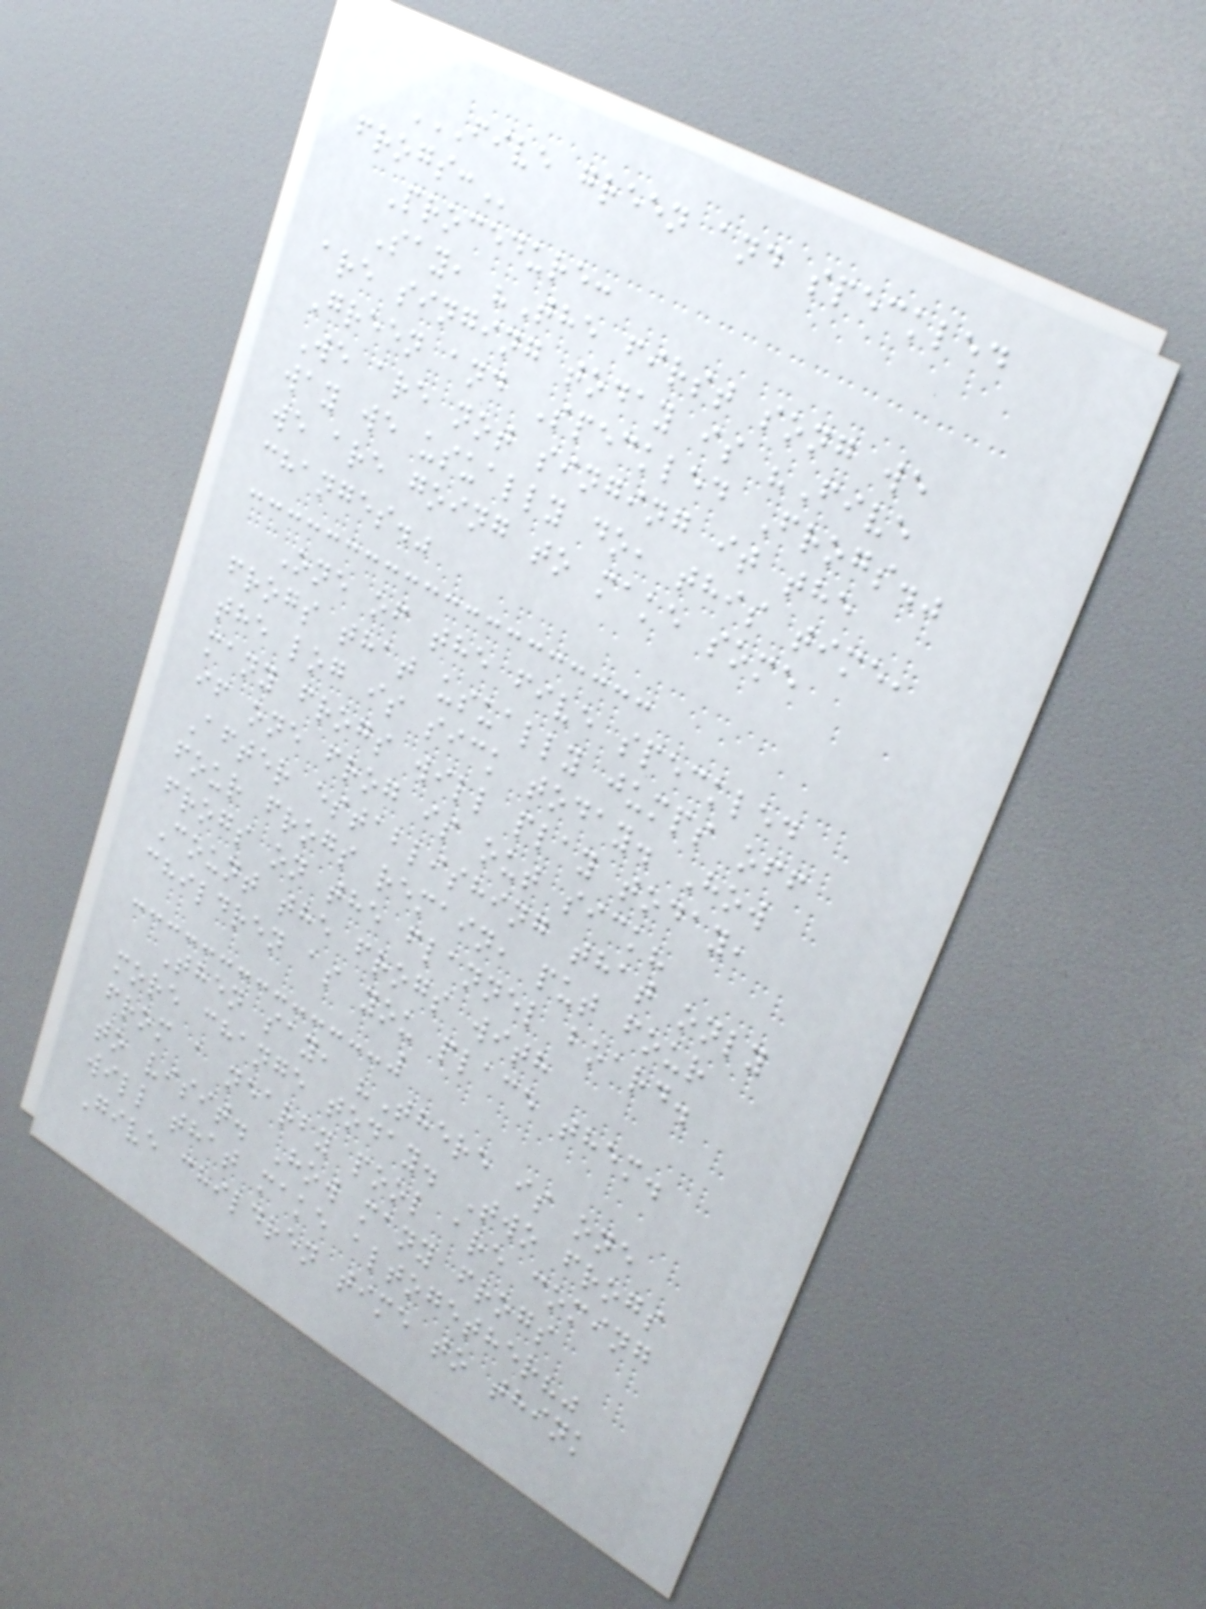FIVE GREEN AND SPECKLED
FROGS:
Procedure:
Say, "The first song we
are singing today is "Five
Green and Speckled Frogs."
We are not singing it the
way we usually do, this time,
we are going to make some
changes."
One of the five speckled
frogs that usually jumps off
the log is sick today. How
many frogs will play today,
if one frog is out sick?
After establishing that only
four frogs remain, put four
frogs on the flannel board.
Count the frogs with
children as you place them.
Then say, "There is one
more change today. Two frogs
from a nearby pool are coming
to visit. How many frogs
will that make altogether?"
Give children time to think
